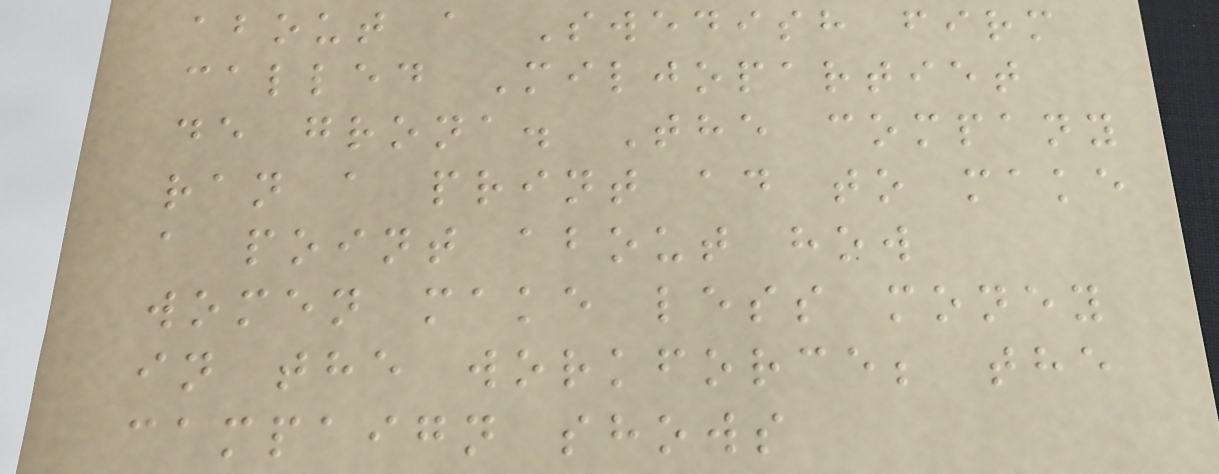about a Swedish firm
called Miljopartiet
de grona. The company
ran a print ad to make
a point about how
women make less money
in the workforce; the
campaign shows
